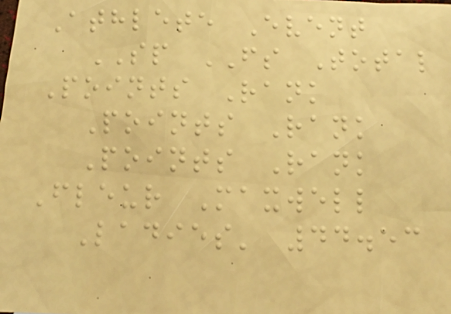Athlete Event
SP FS Total
Points Rank
Points Rank
Points Rank
Fleur Maxwell
Ladies' 44.53
